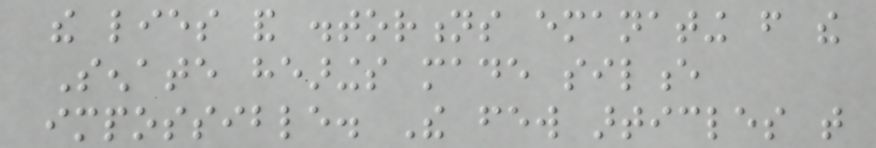the lies and distortions emanating from the
Senate hearings made silence
impossible. The few articles that
